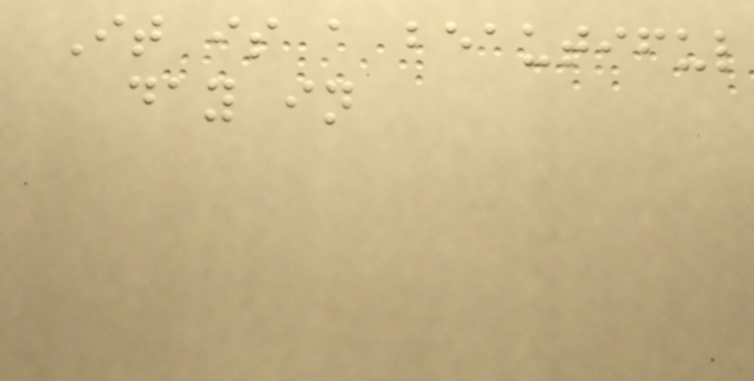It is a beautiful
day in
